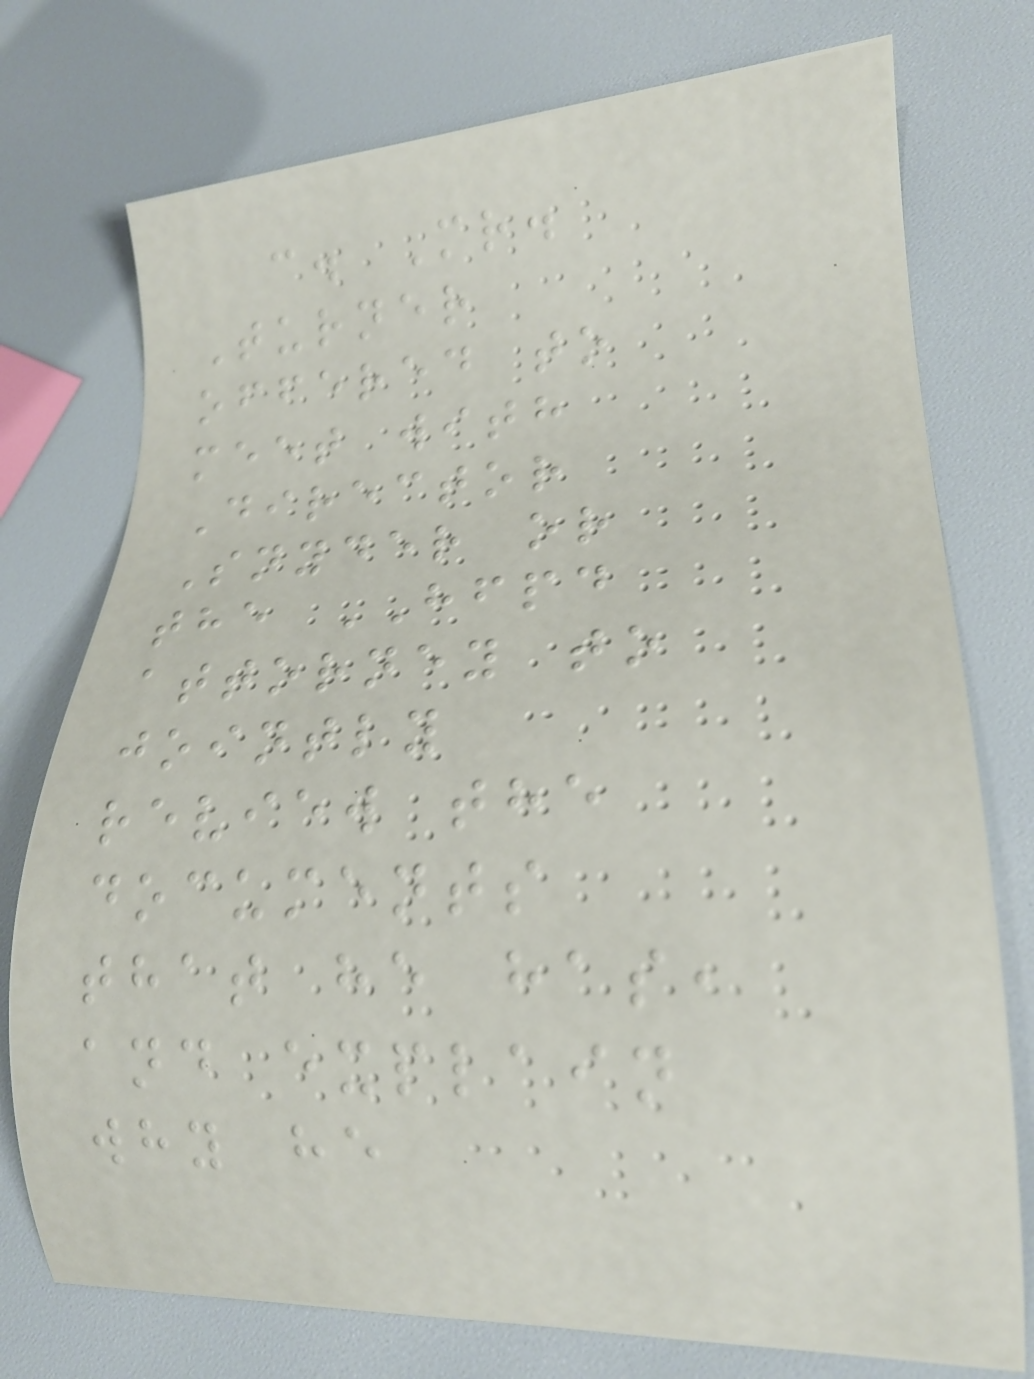c. Mr.
Turner
offered to
meet with
Director
Snyder or
the HFPD
attorney to
jointly
review the
documents
that he has,
and explain
why he
